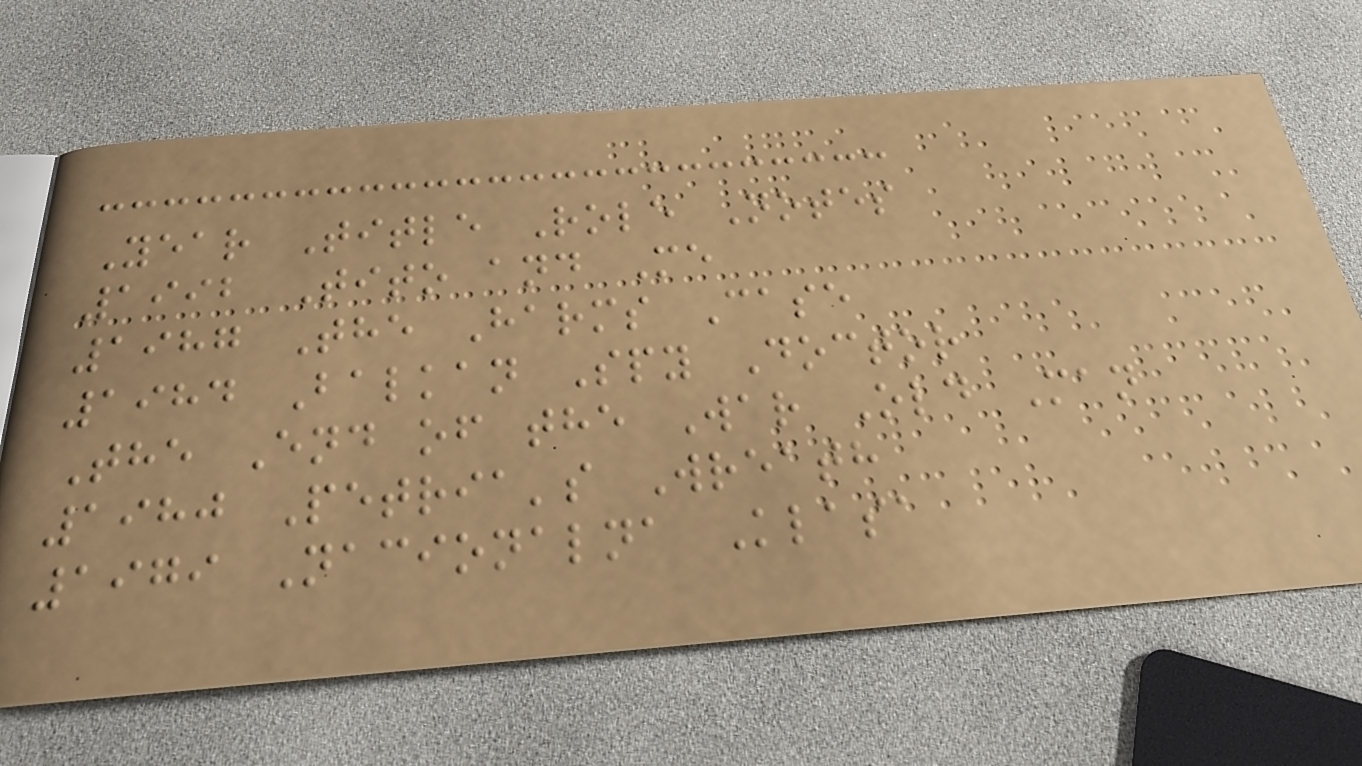Year Title Role Notes
1992 Tito and Me
1987 The Harms Case
1984 Balkan Spy Doctor
The End of the War Old Man
1980 Petria's Wreath
1979 Nacionalna Klasa
